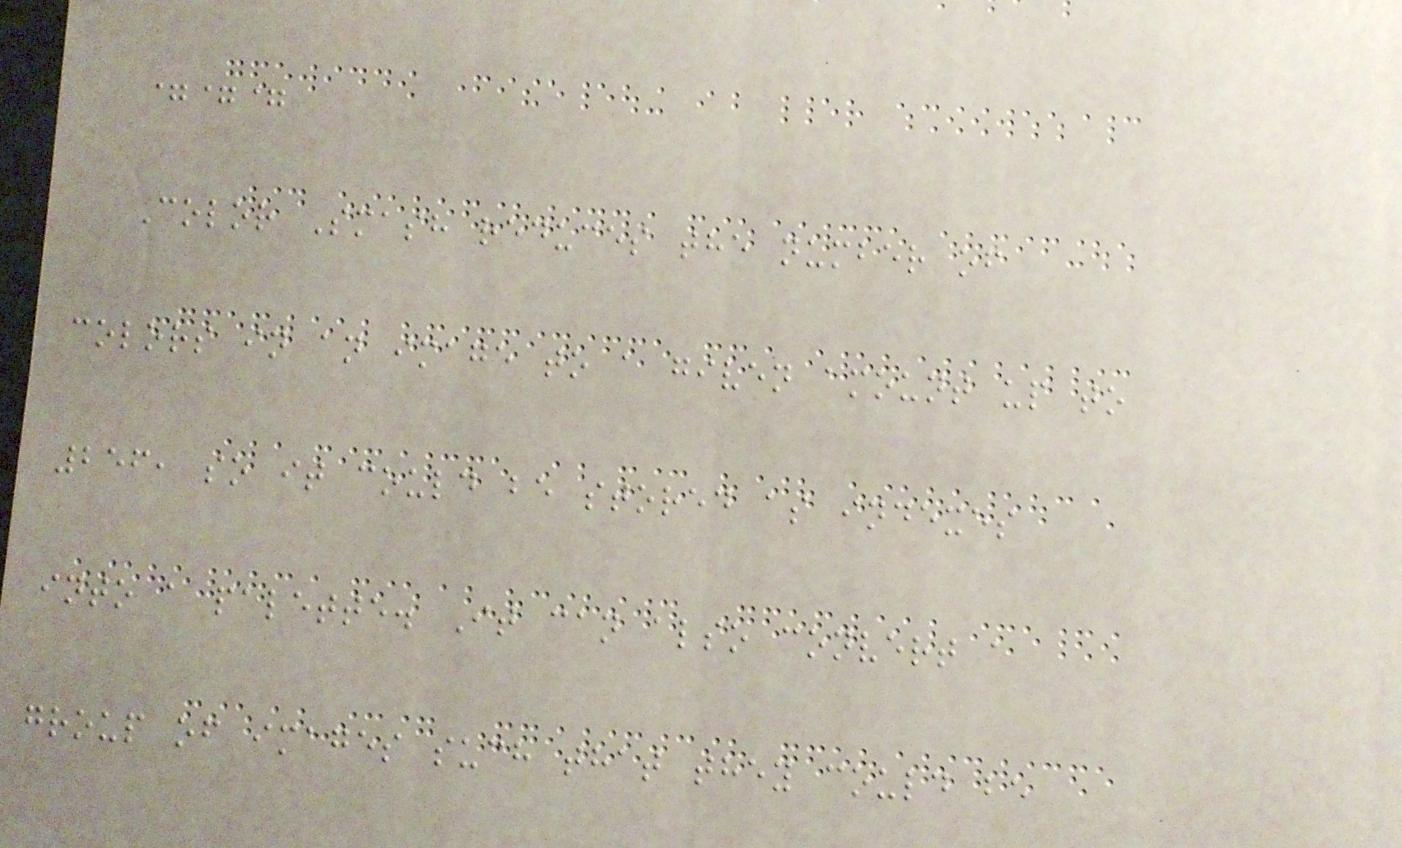===
Color Smash reduces the number of
colors in an image to a given amount up to
256, so it could be stored as indexes
into a palette. It can also convert a
group of images such that they could be
